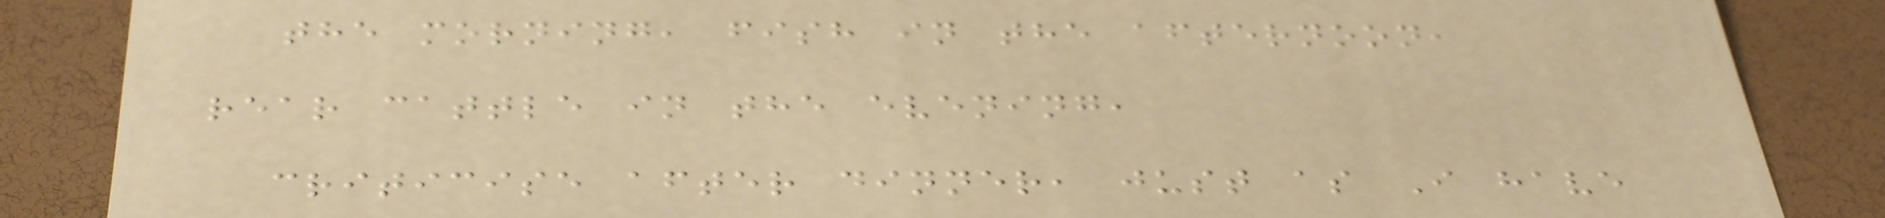the morning, fish in the afternoon,
rear cattle in the evening,
criticise after dinner, just as I have
